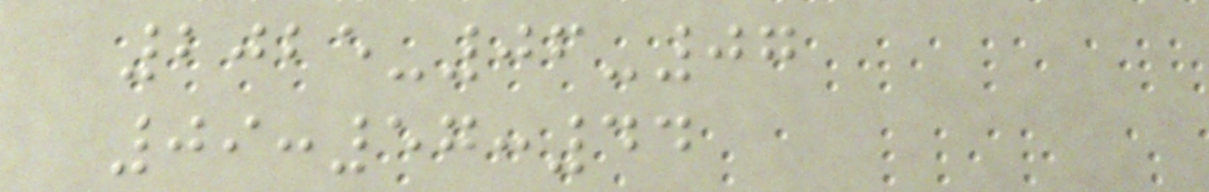2025-06-07
09:57:44
